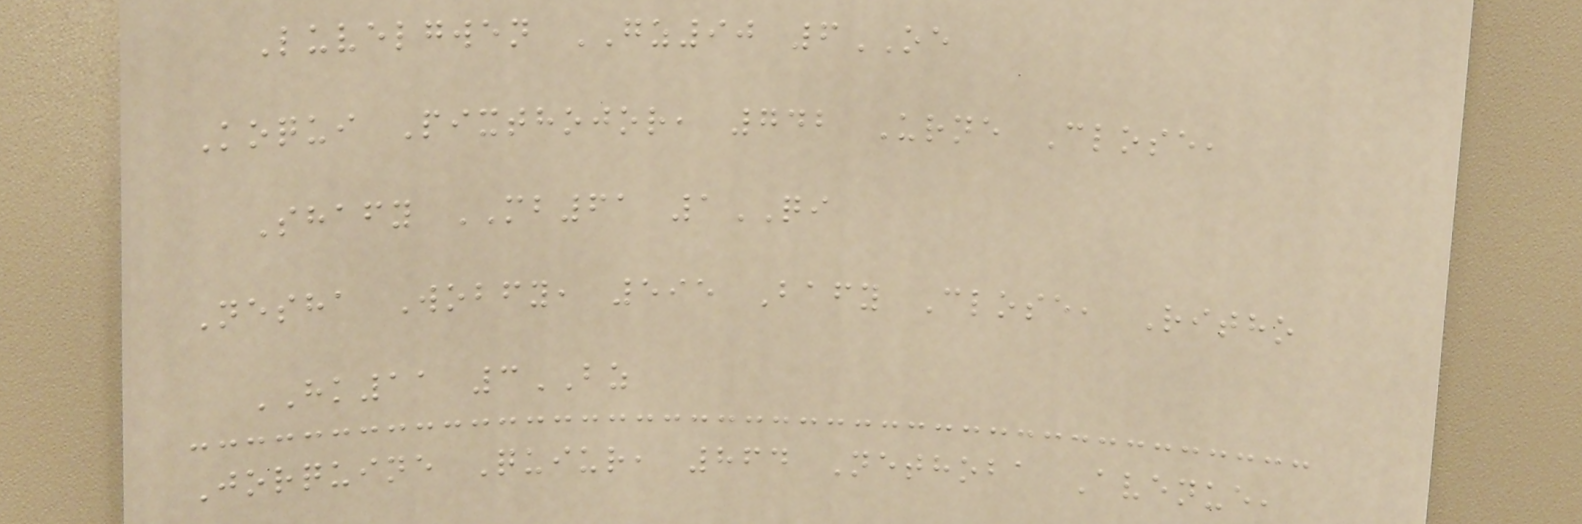Luvelgwen GZ90 6OE
Koqui Pixthojor, 742 Urne Close,
Shafy MB61 1QI
Nesha Wobfy, 595 Bafy Close, Ritho
HK11 3BZ
Jorquine Quiur, 864 Nethoba Avenue,
